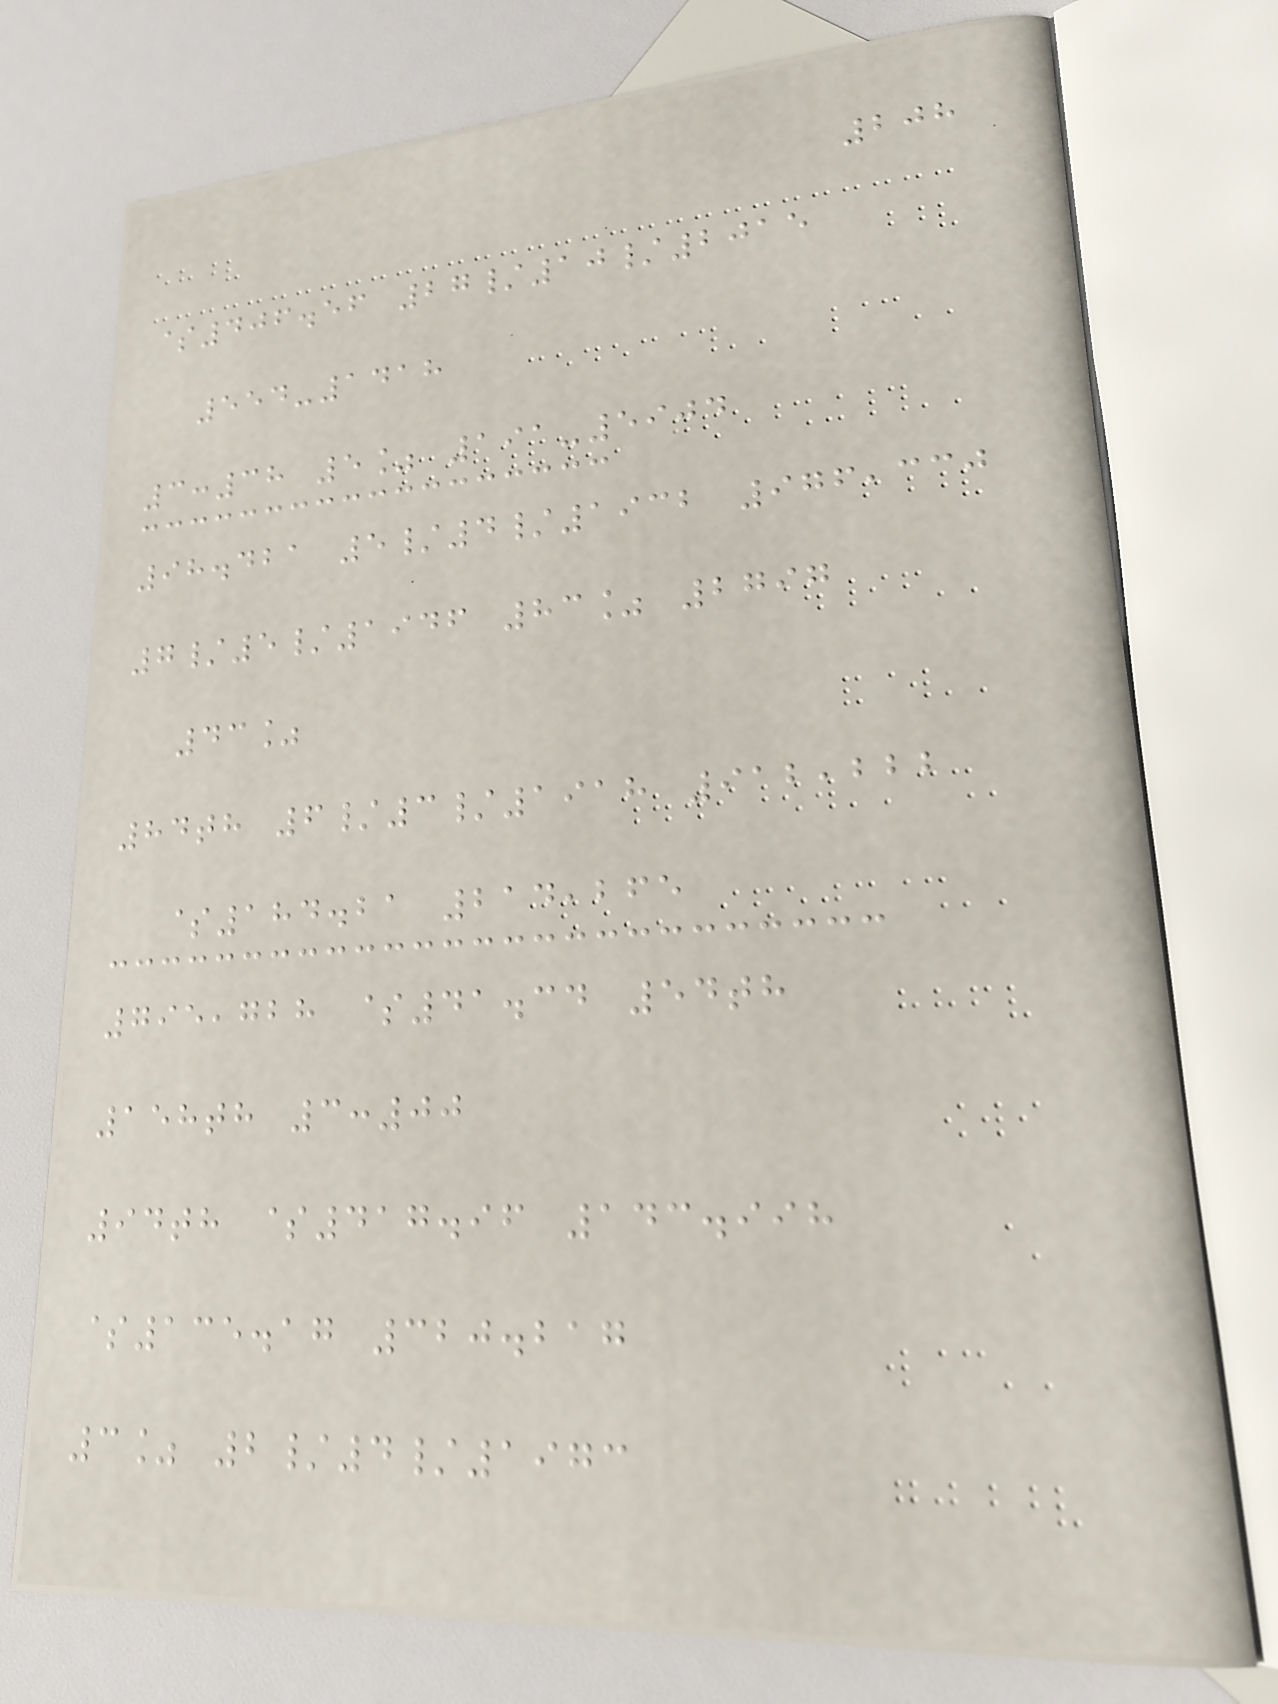208
$406.56 27/10/2015
554-1418
3:38 5% 191-5904
98.421 5/4/1932 976,330
7/5/1946 83% 2797
43%
84th 6/3/1918 912,222
$184.21 214,265
795,728 $41.34 54th
158th 3:00
94th $417.96 143.998
$135.17 320.217
3% 2/4/1973
